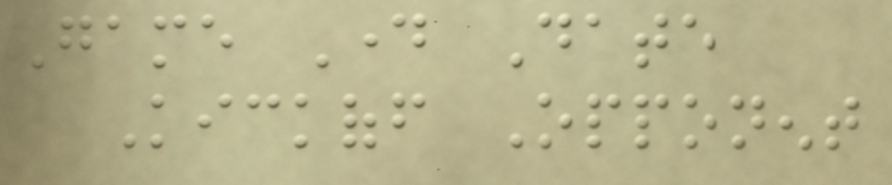Game Day Date
Kickoff Opponent
